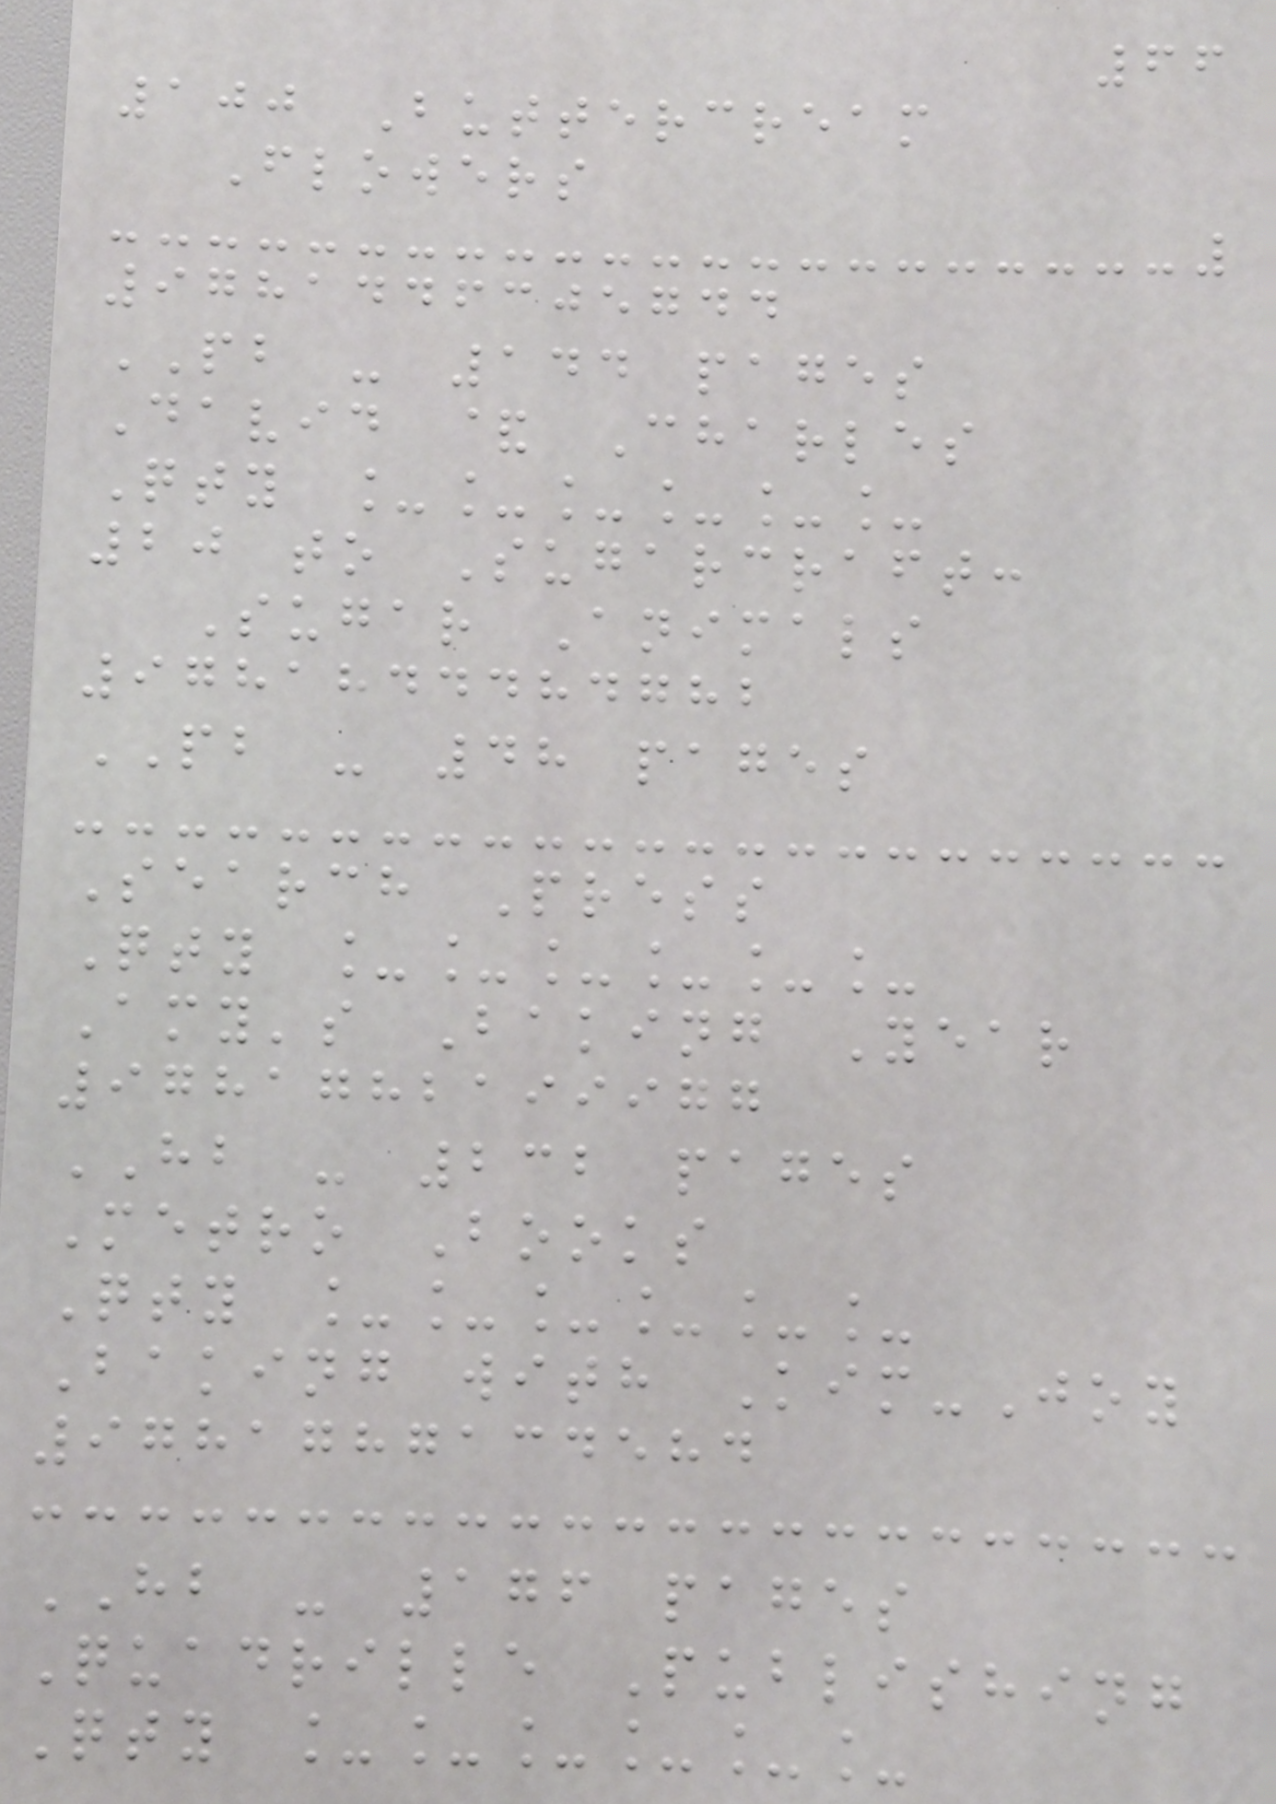66
100 Buttercream
Flowers
9781446305744
PB - 144 pages
David & Charles
Qty ______
20 to Sugarcraft:
Sugar Animals
9781844484782
PB - 48 pages
Search Press
Qty ______
Amy's Baking Year
9781782199977
HB - 232 pages
Metro Books
Qty ______
Baking with Kim-Joy
9781787134584
HB - 176 pages
Quadrille Publishing
Qty ______
